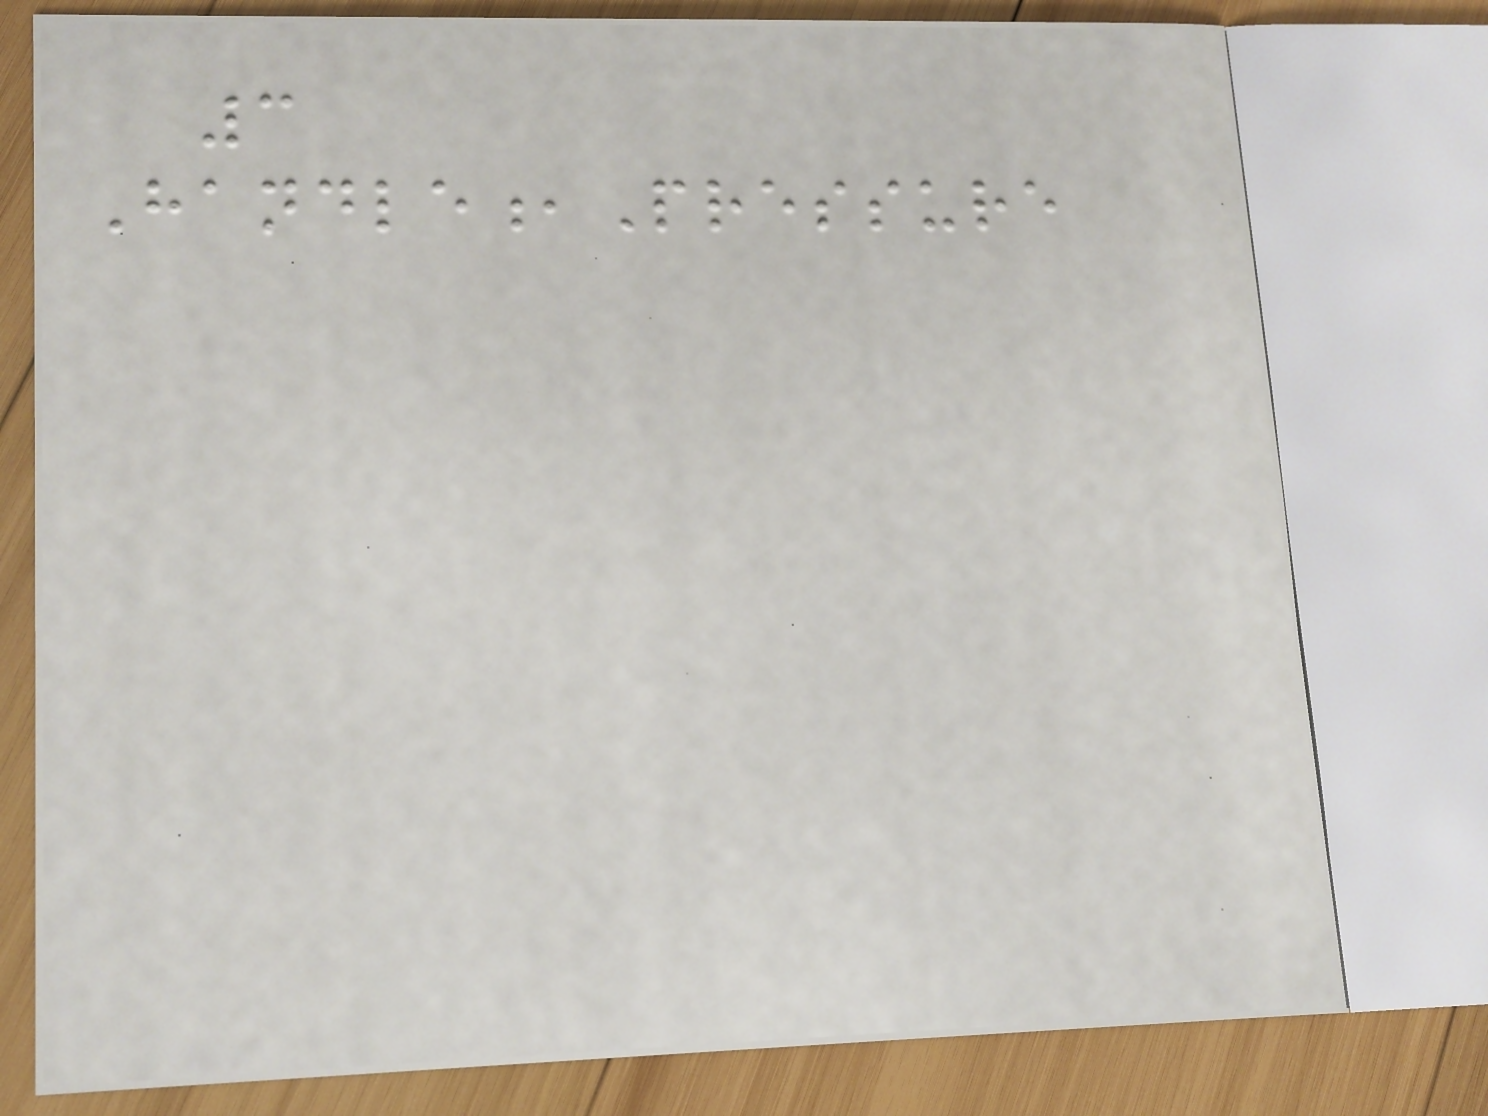3
Handle,Pressure
